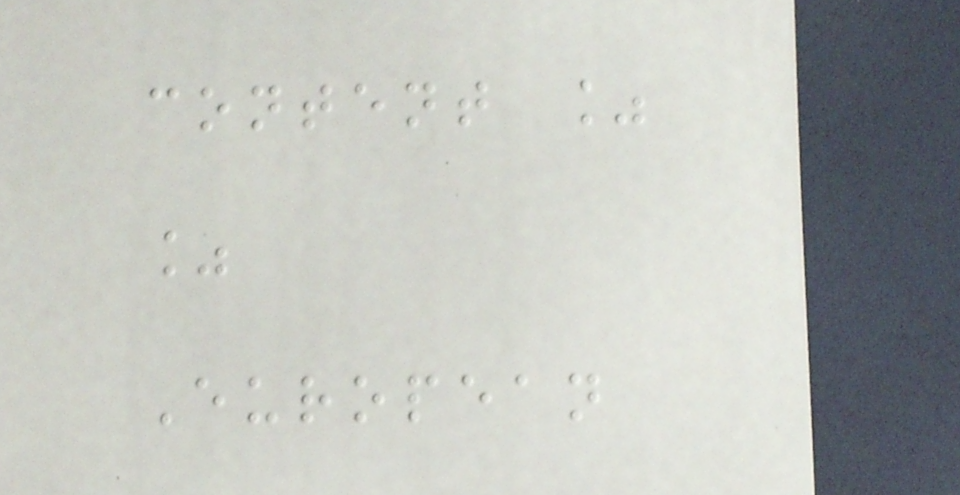content %
%
European
